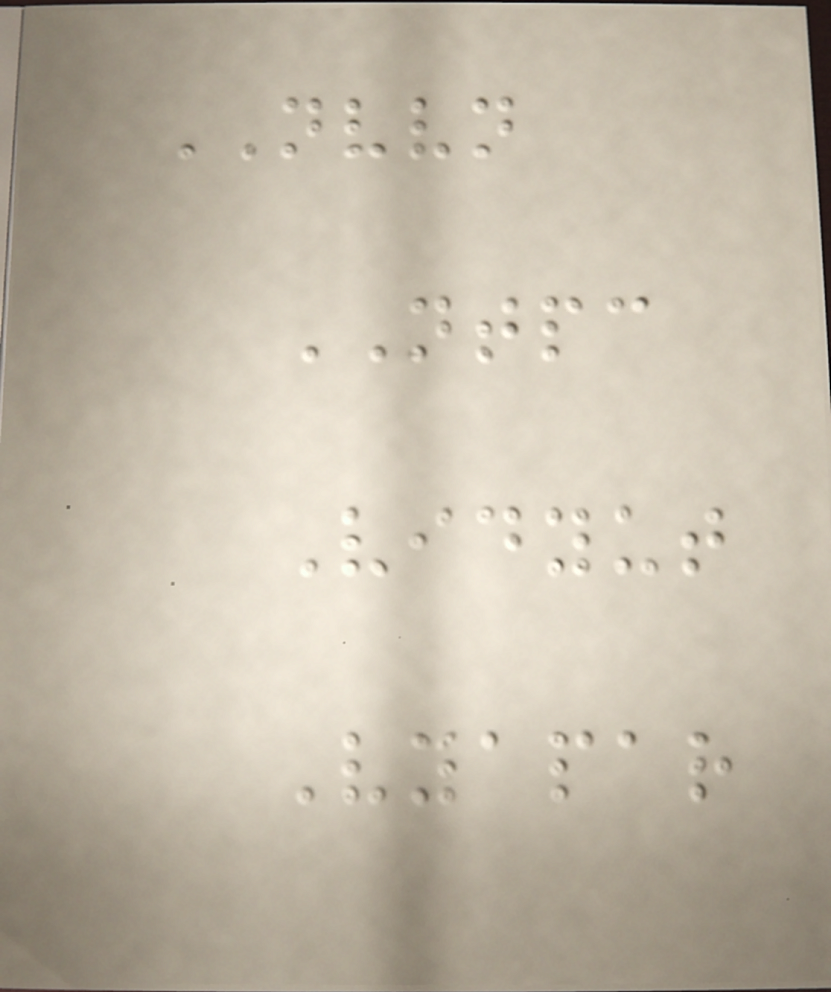NVVN
NTPC
Vidyut
Vyapar
